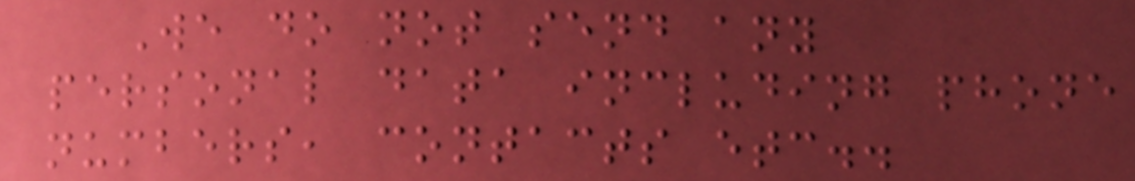We do not send any
personal data including phone
numbers, contacts etc..
